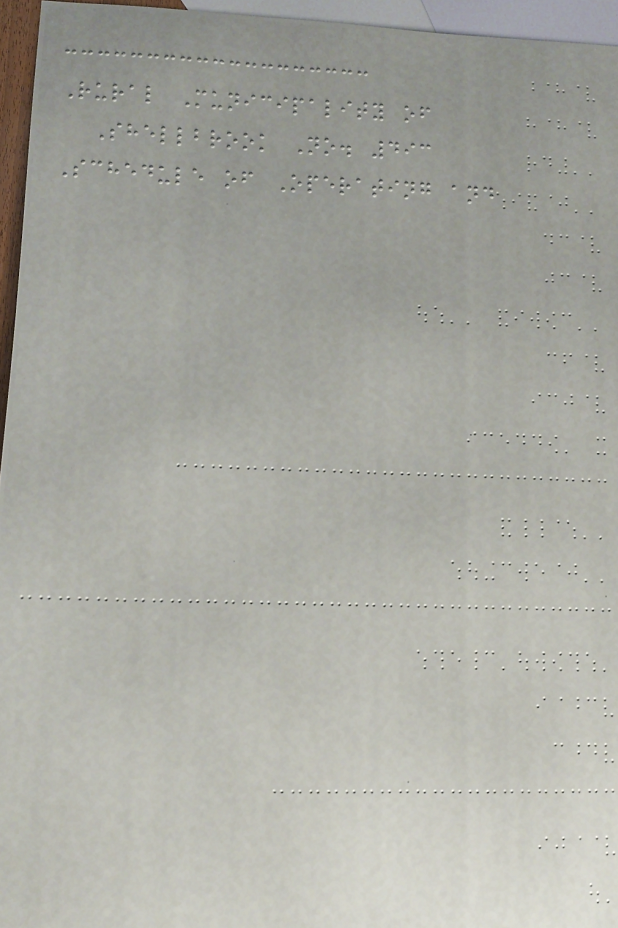Rural Municipality of
Shellbrook No. 493
Schedule of Operating and
